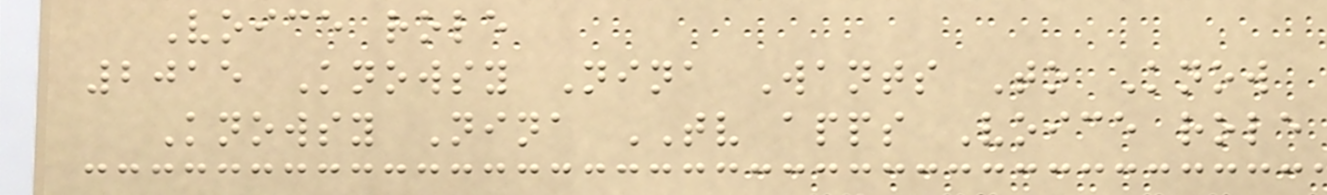Voice role
2015 Knowsy Nina Wants To Know
Knowsy Nina TV apps Voice role
